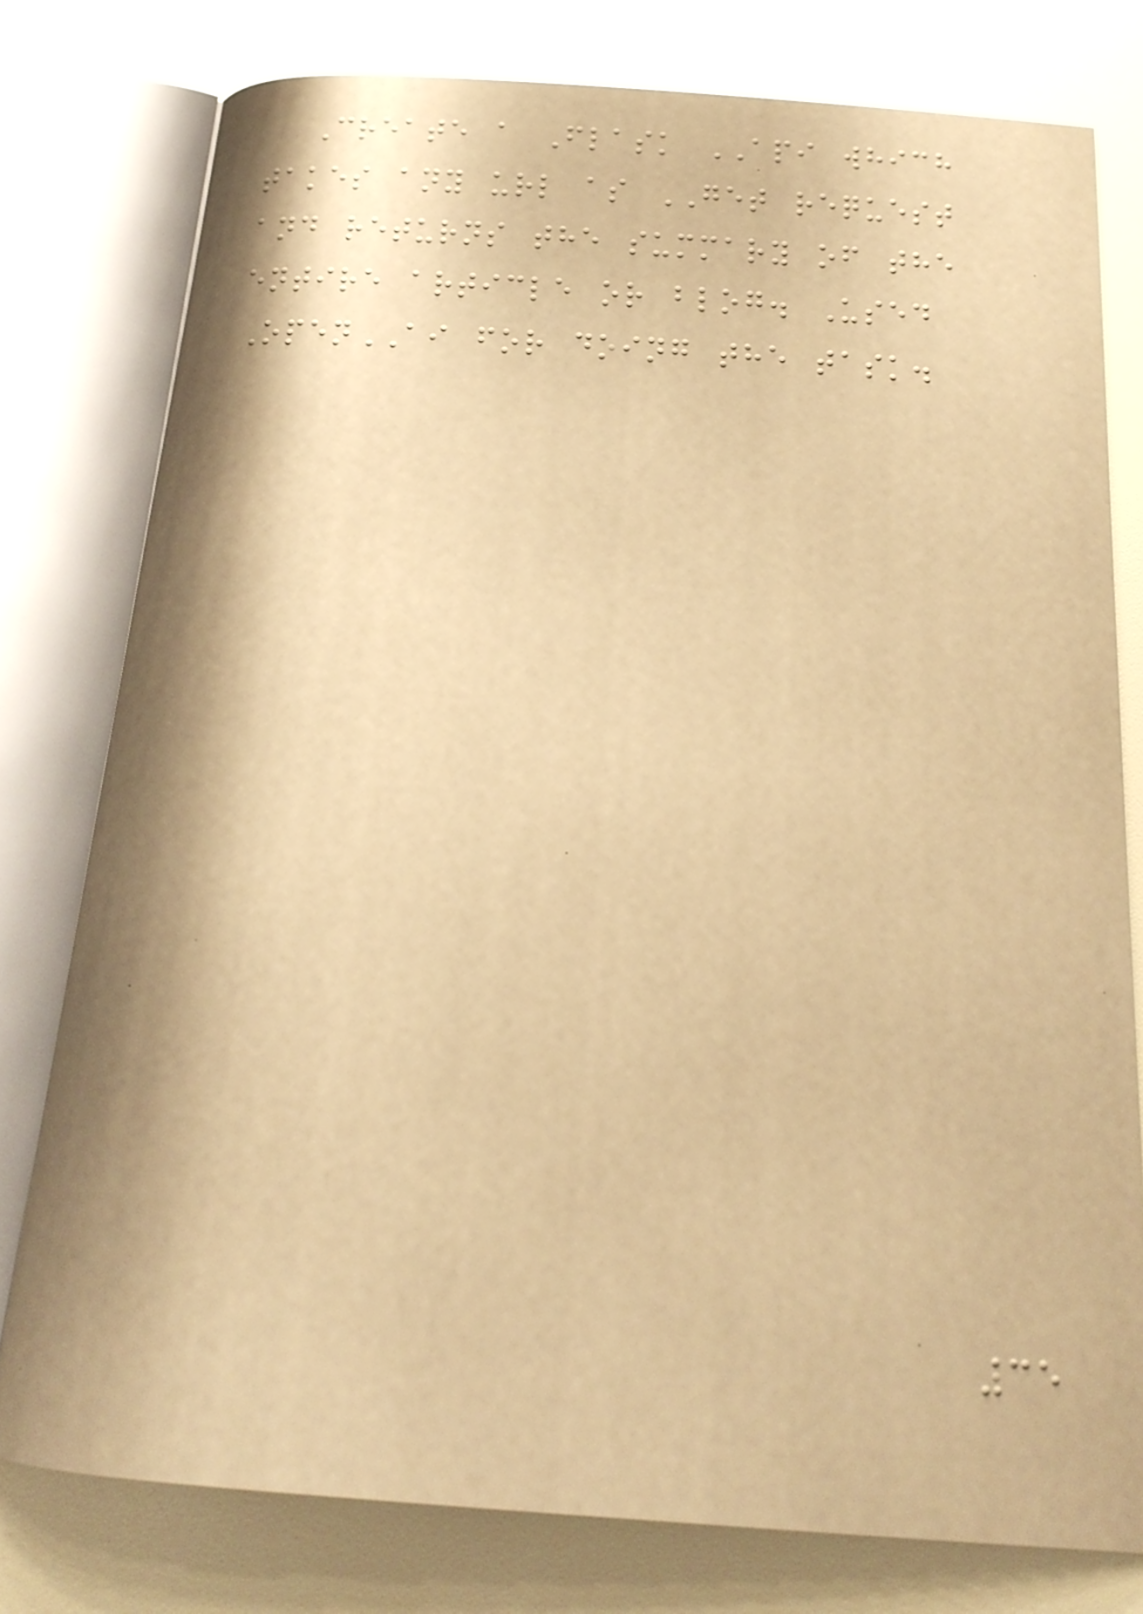Create a Flask API which
takes any url as GET request
and returns the summary of the
entire article or blog. Used
OpenAI for doing the task.
35
